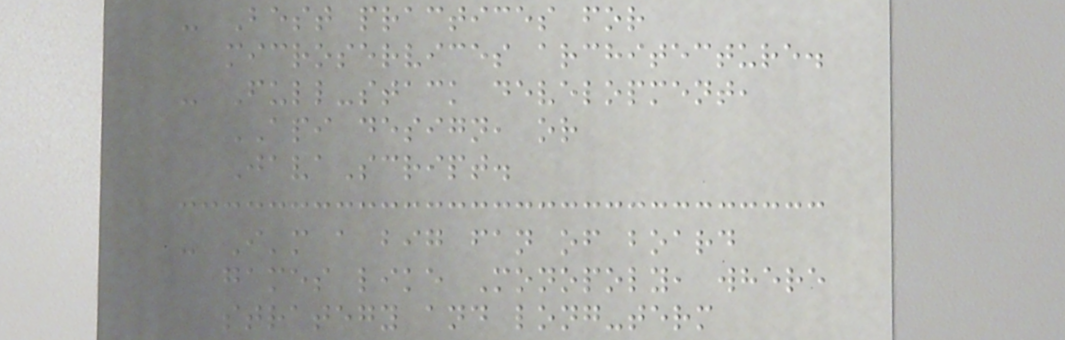- Best practices for
microservices architecture.
- Full-stack development,
API design, or
JavaScript.
- I'm a big fan of board
games like Monopoly, where
strategy and long-term
